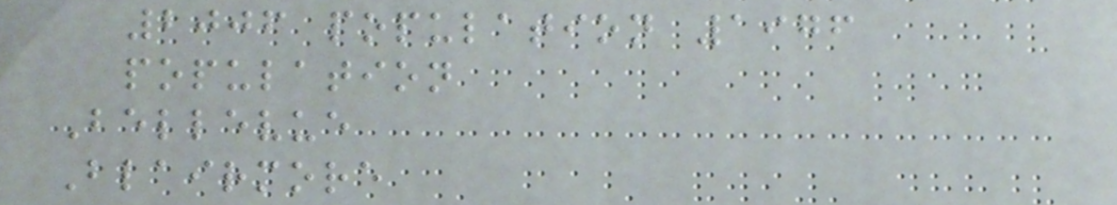2006 population 1976
population
Bellevue
Blairmore
